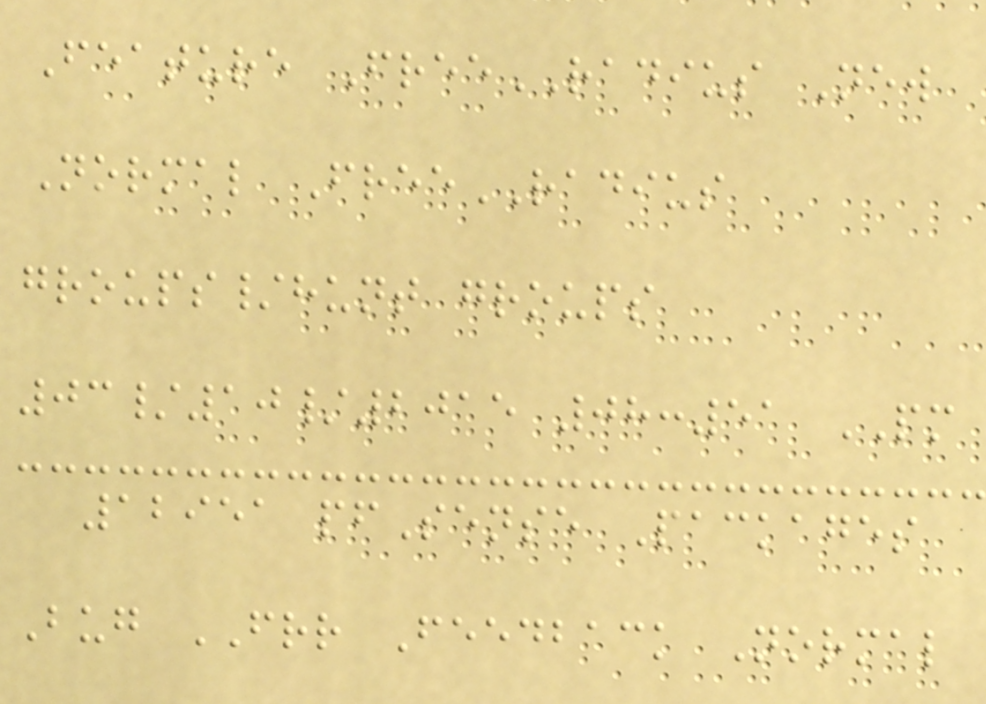Feature FreeRADIUS New
Normal FreeRADIUS
groups/hunt groups
03/10/2015 08:51 PM
12951 pfSense Packages
Bug FRR Feedback Normal
